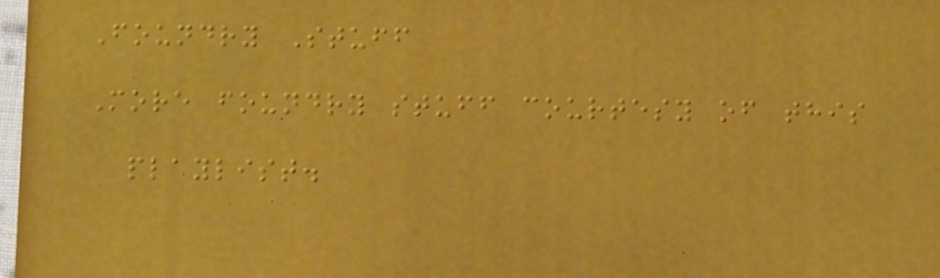Foundry Stuff
More foundry stuff courtesy of this
playlist.
